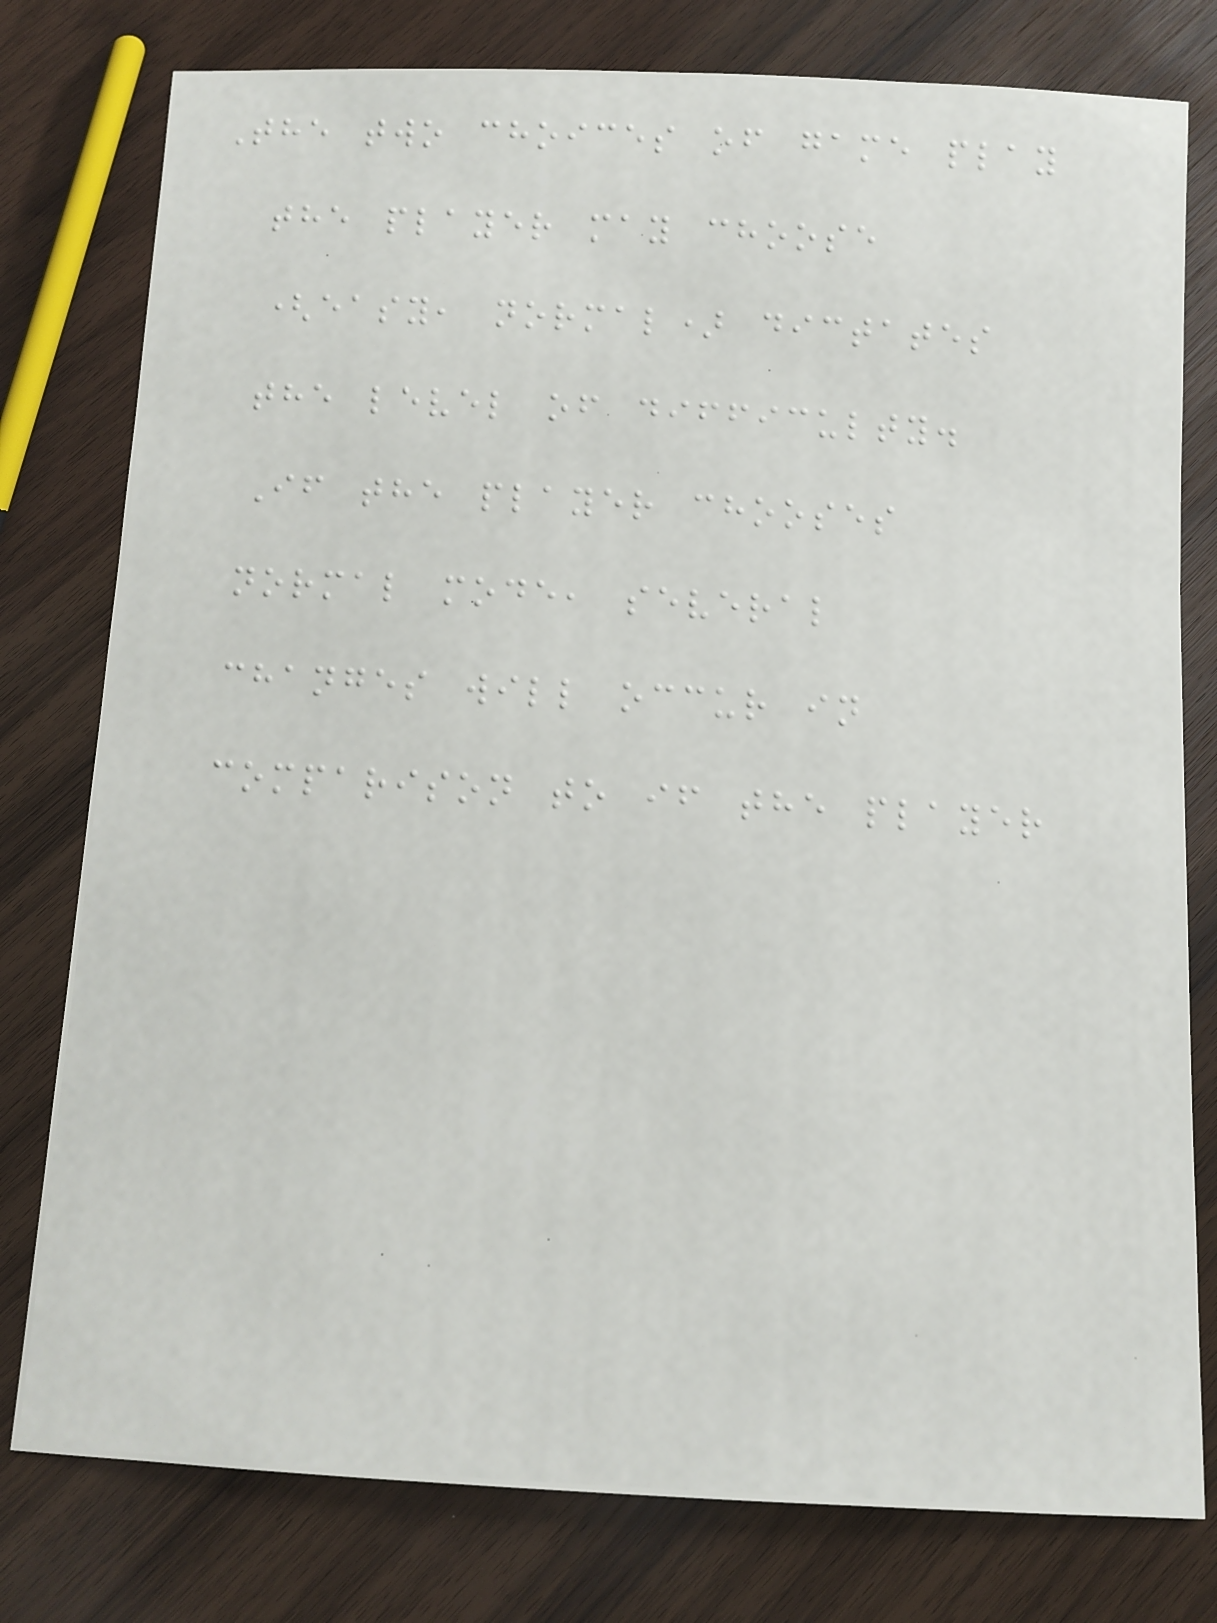The two choices of game play
the player may choose
(easy, normal) dictates
the level of difficulty.
If the player chooses
normal mode, several
changes will occur in
comparison to if the player
